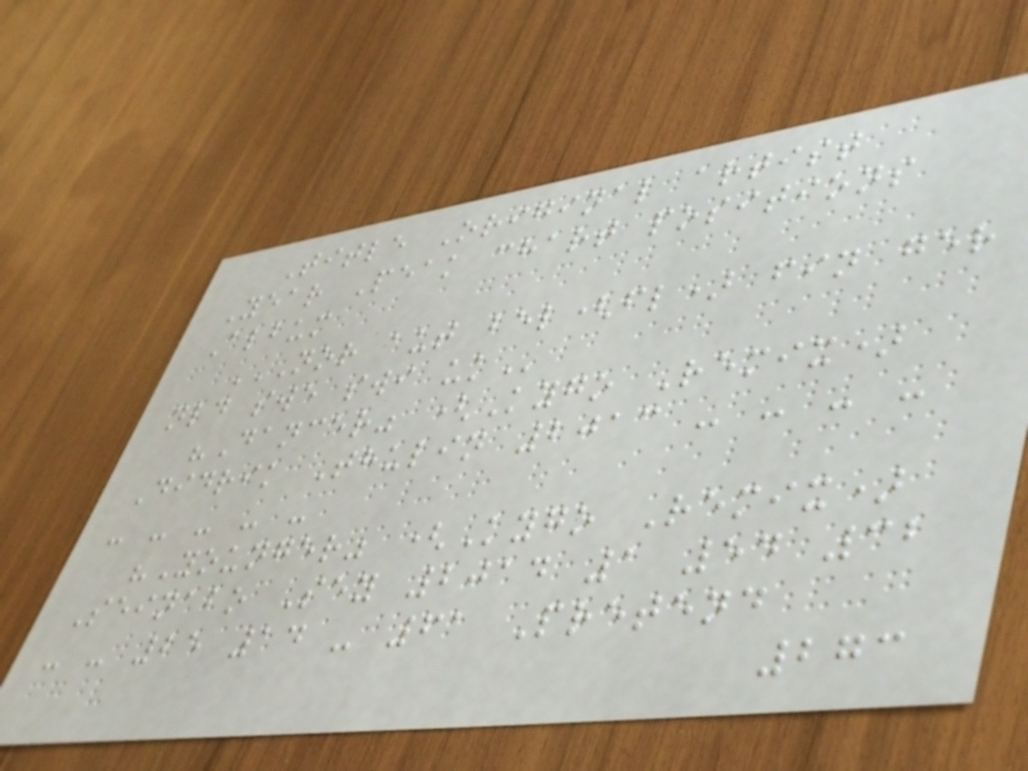Title Original artist
Year Peak chart positions
Album
NOR AUT BEL(FL) FIN GER
NLD SWE SWI UK
"Dancer" (Kygo Remix)
Didrik Thulin 2013 - - - -
- - - - -
"Younger" (Kygo Remix)
Seinabo Sey 2014 1 54 32
- - 25 14 - 61 Pretend
273
